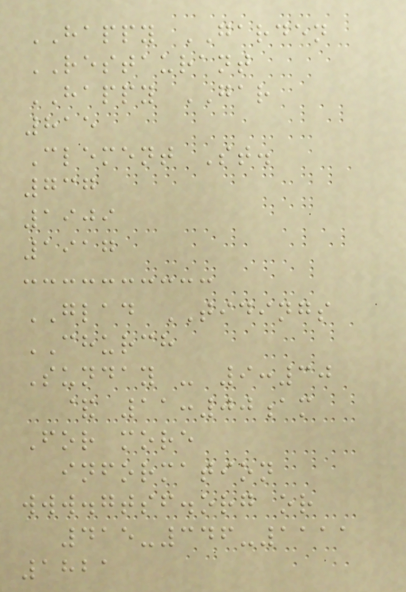HAPPY GARDEN
RESTAURANT
HAPPY GAR
815
Clement St.
737
1909
1917
GLAD TIDINGS
CHURCH
Sunday - 9:30
& 11:00am
For more
information
www.gtsf.org or
415-346-1111
1821
